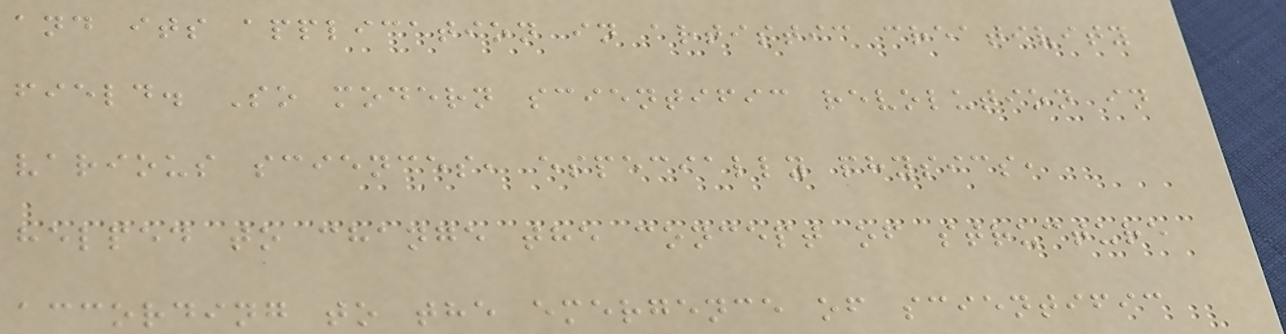and its application in artistic creativity
field. So modern scientific revolution in
various sciences, especially physics,
helped to change the concept of structure
according to the emergence of scientific
